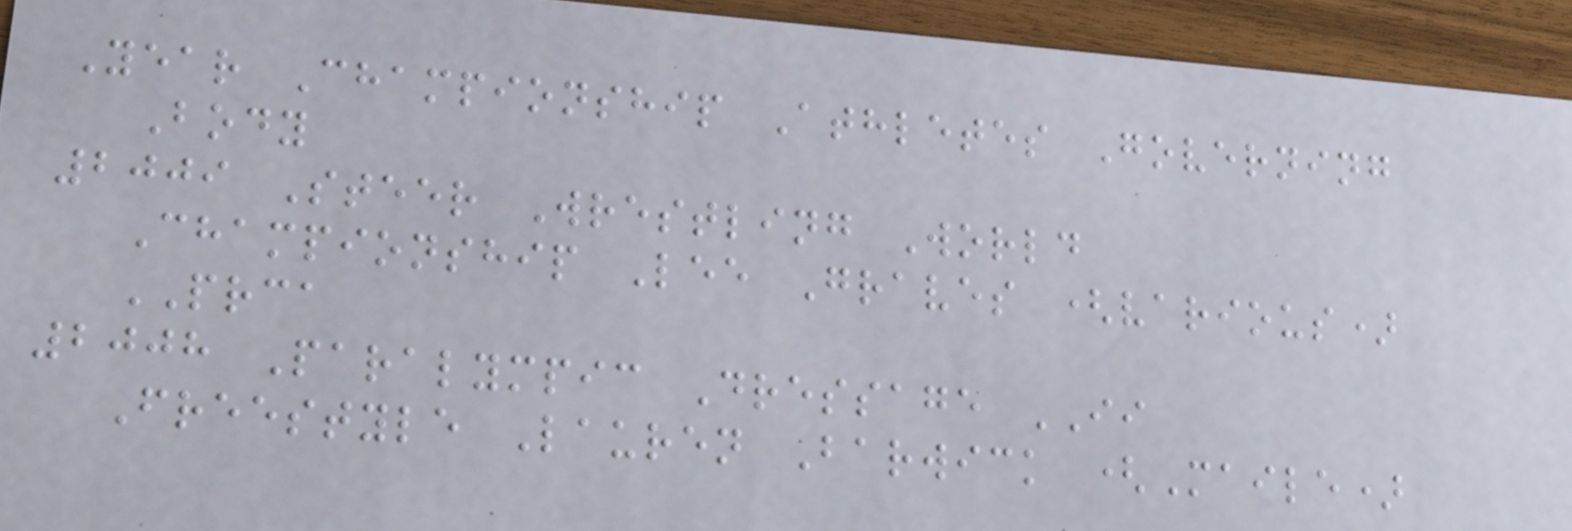Year Championship Athletes Governing
Body
2009 Steer Wrestling World
Championship Lee Graves (various)
PRCA
2008 Paralympic Dressage II
Freestyle Lauren Barwick (Maile)
